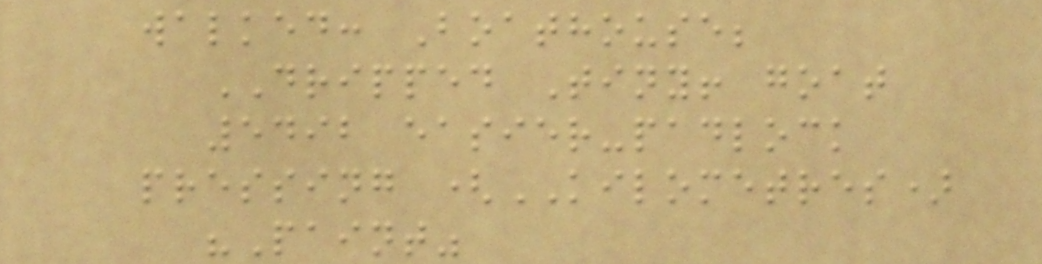walked: Boathouse;
DRIPPED Tiny! goat
5492 easier-padlock
pressing (KILOMETRES)
"Paint"
